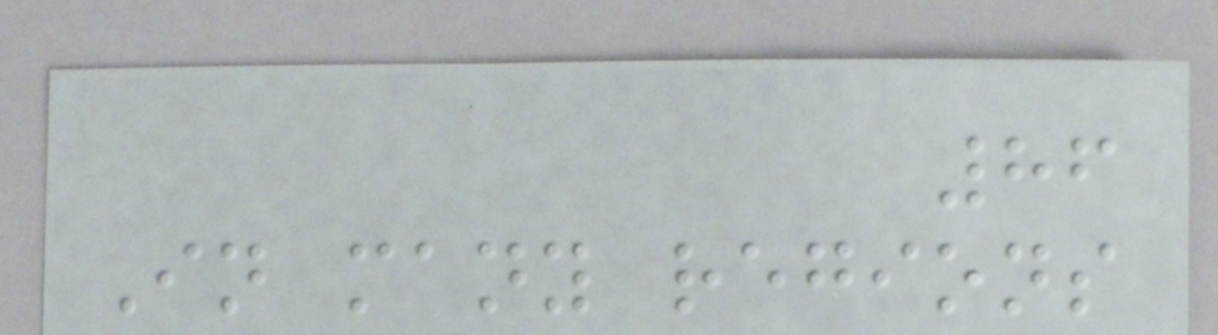86
In many regions
